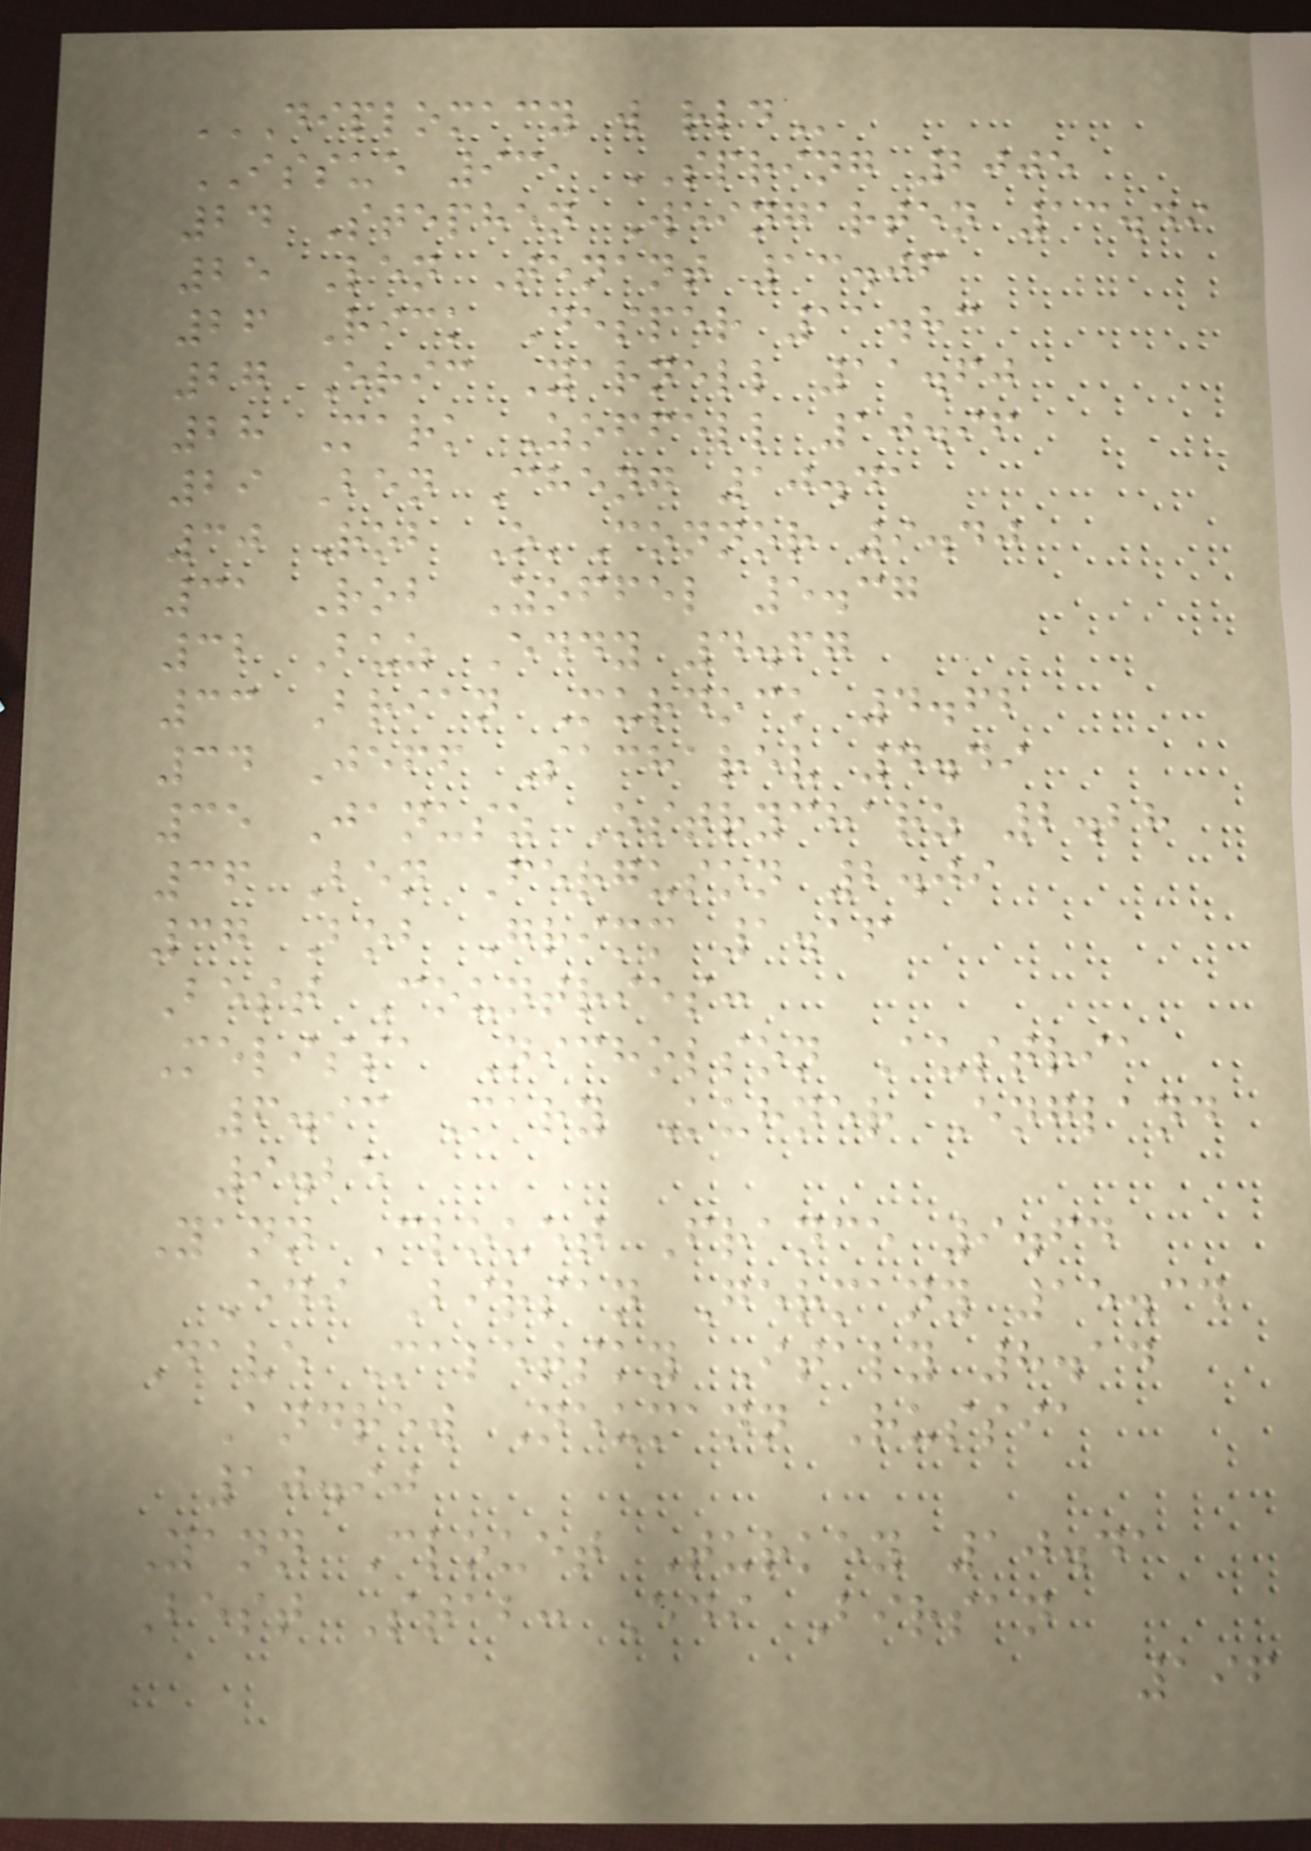DIPLOMACY W RLD
ISSUE 93, SPRING 2005
24 Stephen Weingarten 13.49
25 Len Tenant 13.06
26 Rick Desper 11.83
27 Eric Yarnell 11.60
28 Mark Zoffell 10.96
29 Ben Cheng 10.41
30 Rob O'Connor 9.40
31 Rob Zoffel 5.37
32 Buz Eddy 4.67
33 Brian Murdock 4.62
34 Jeff Sacharev 4.49
35 Janusz Ostrycharz 2.28
36 Ben Ferguson 2.09
37 Bob Grimm 1.16
Best Countries:
Melissa Nicholson Austria
6.93 Mary Kuhner England
9.25
Yann Clouet France 9.64
Edi Birsan Germany 15.34
Dave Maletsky Italy 8.14
Andrew Neumann Russia
10.90
Yann Clouet Turkey 10.41
Best Stab: Edi Birsan
196
